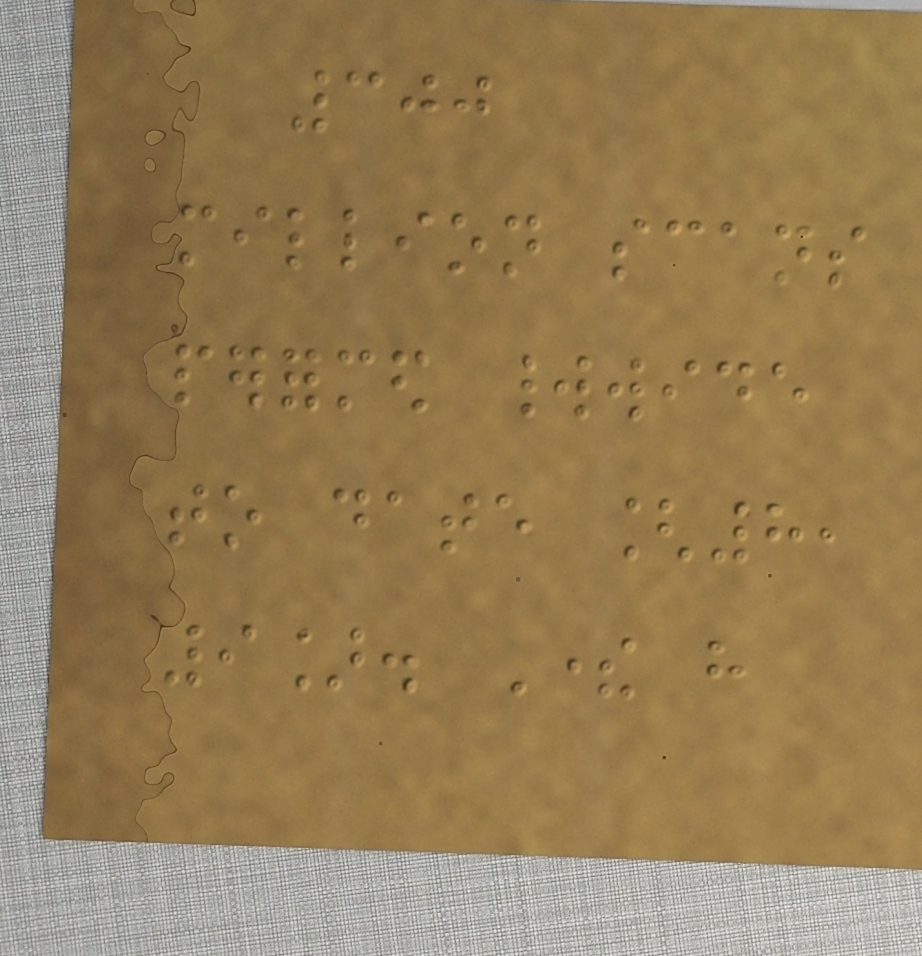300
million scans
performed worldwide
to date [8,
9]. There have
